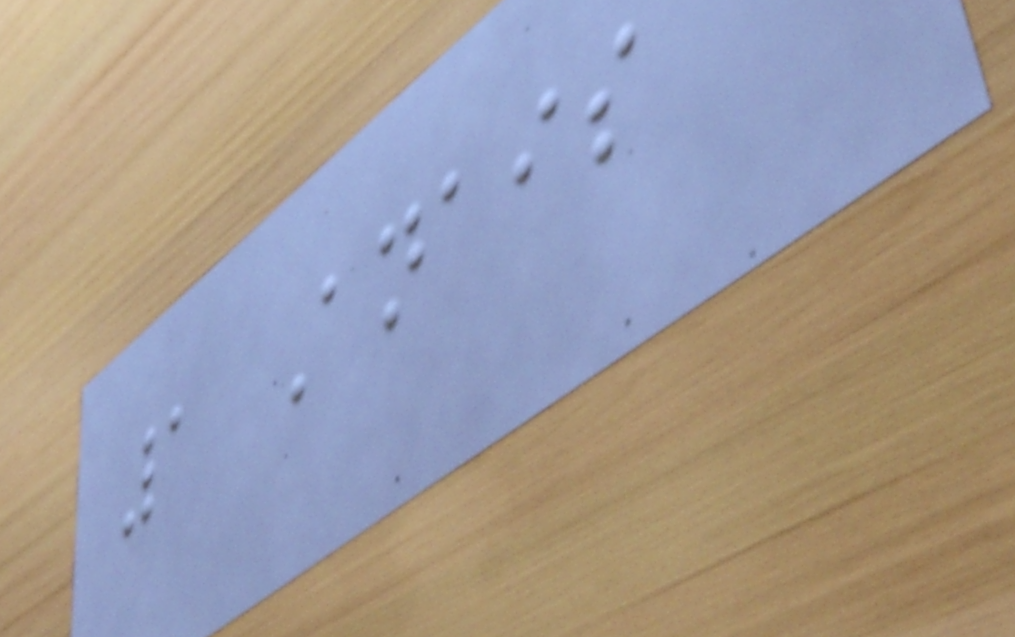1 Anais
